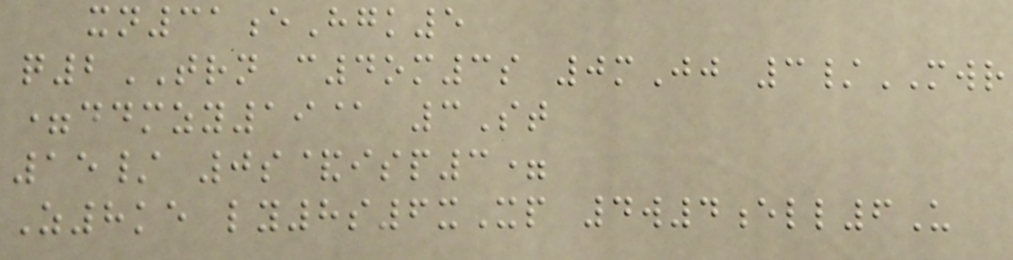xn31eHgk5
q2TRN c4om3s 0mJj 3/MWR
=ddmzy19@ 3St
15/ 0s&isp3=
Z8ke ly8s6xXp 4w4ell6U
